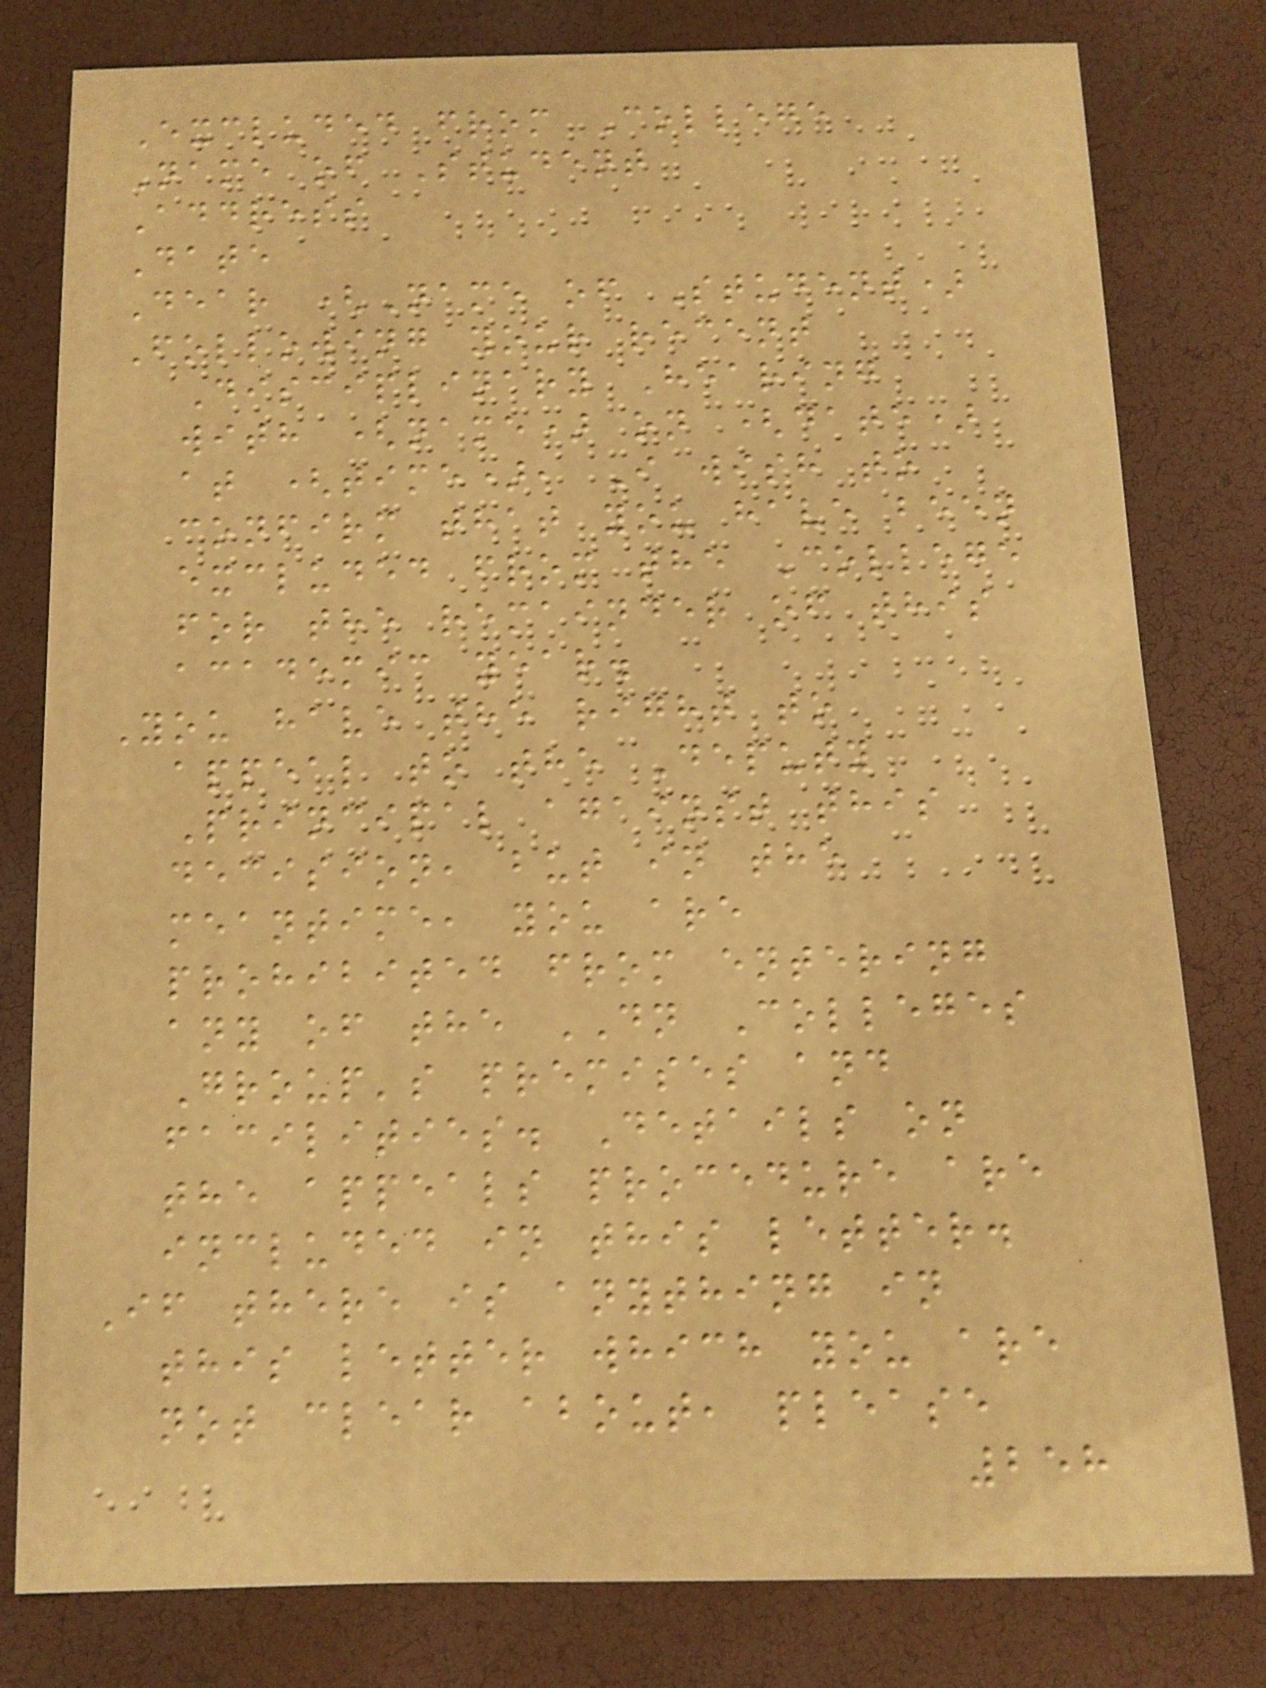Excluded from College
Name of Student
Address
Date
Dear (Name of Student)
Following your recent
Disciplinary Hearing
with (name) on (date)
at (time), I wish to
confirm that you have been
excluded from the College
for the remainder of this
academic year.
You have the right to
appeal to the Deputy
Principal against this
decision, but in the
meantime, you are
prohibited from entering
any of the DN Colleges
Group's premises and
facilities. Details on
the appeals procedure are
included in this letter.
If there is anything in
this letter which you are
not clear about, please
258
